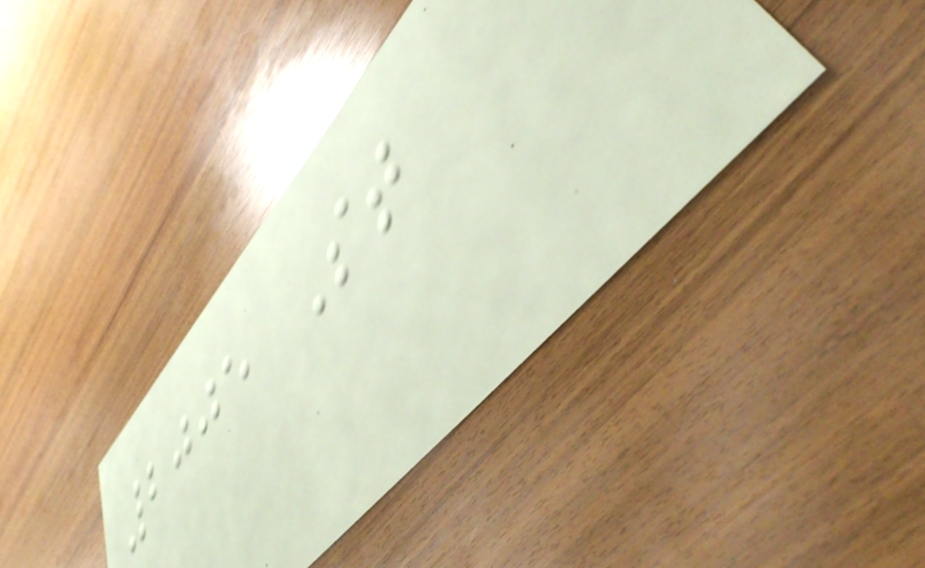2005 St
